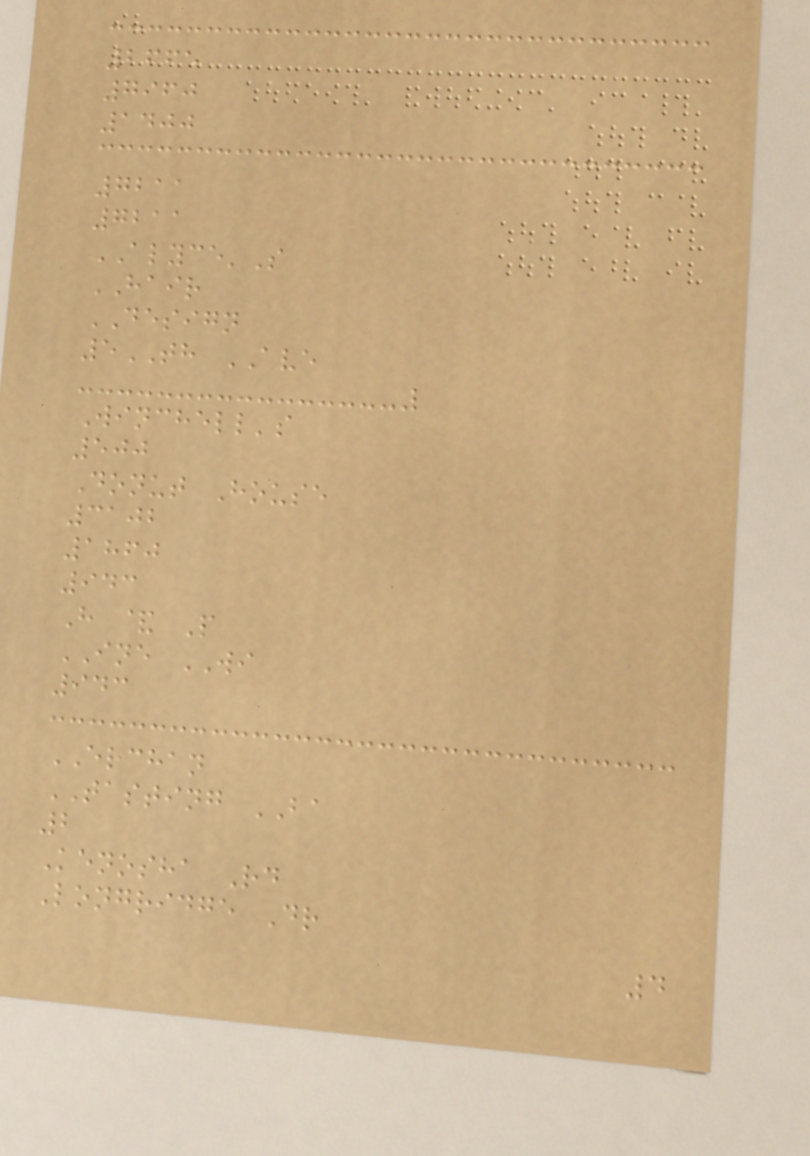2665
7960
1400
7211
7211
ALYCE'S
HAIR
DESIGN
5TH AVE
Winchell's
500
Donut House
3102
1860
943
H & P
INE WI
943
ERCHAN
TASTING BA
2
Kenosha Rd
Longridge Dr
4
